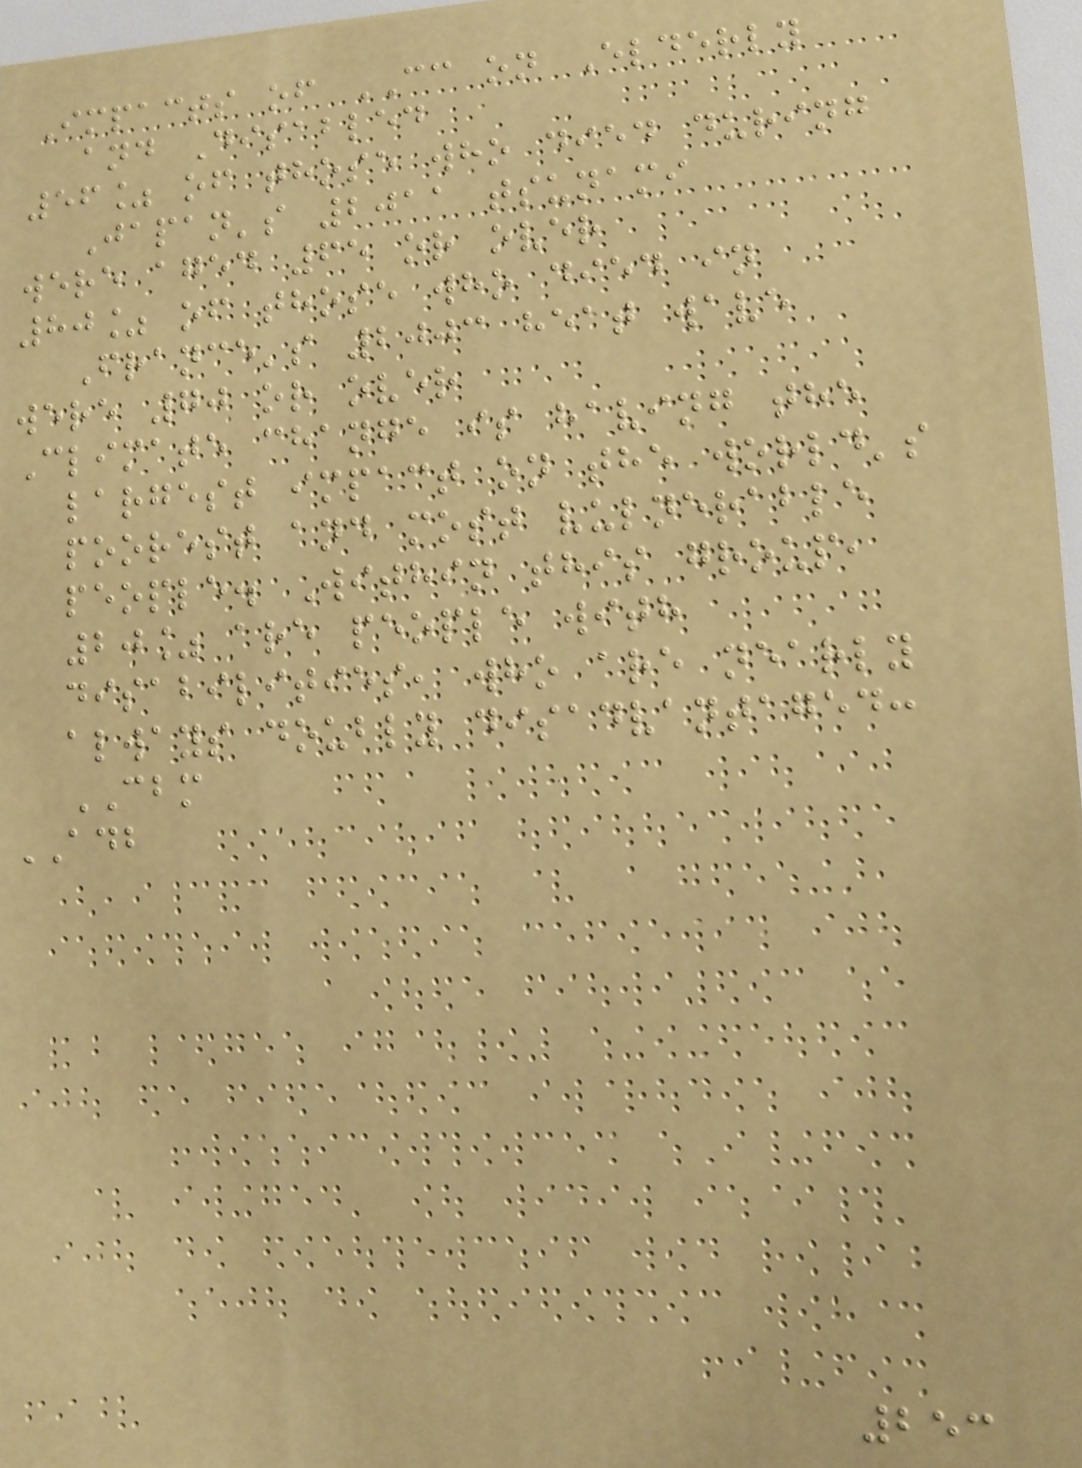Impacts of CC on Elderly
and Disabled
56% of those who died during
Japan's 2011 tsunami
were aged 65 or over
80% of those who died in
France's 2003 heat wave
were 70 or over
Climate change is having the
largest impact on the world's
poorest and most vulnerable
people. Within this group,
20% are people with
disabilities, who are nearly
always doubly disadvantaged:
CBM
ADB
253
